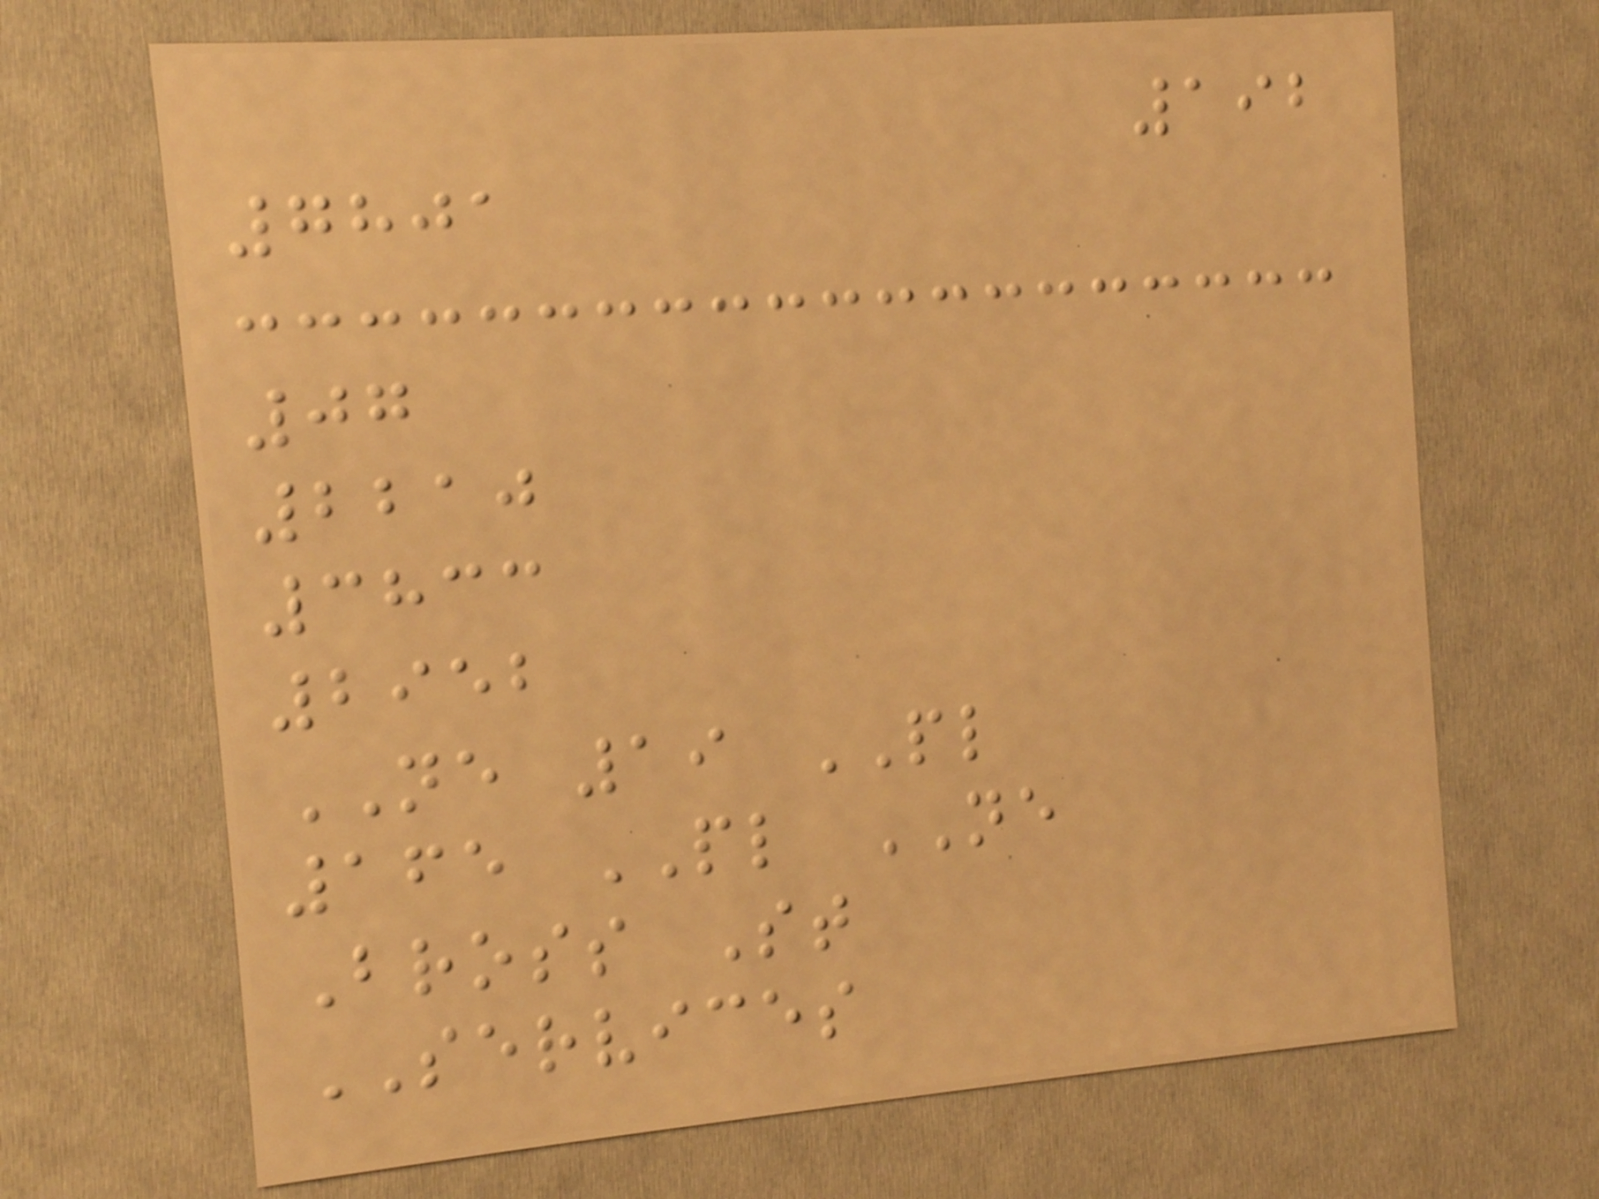192
7801
07
2210
3833
2952
NE 19 PL
165 PL NE
Bross St
SERVICES
